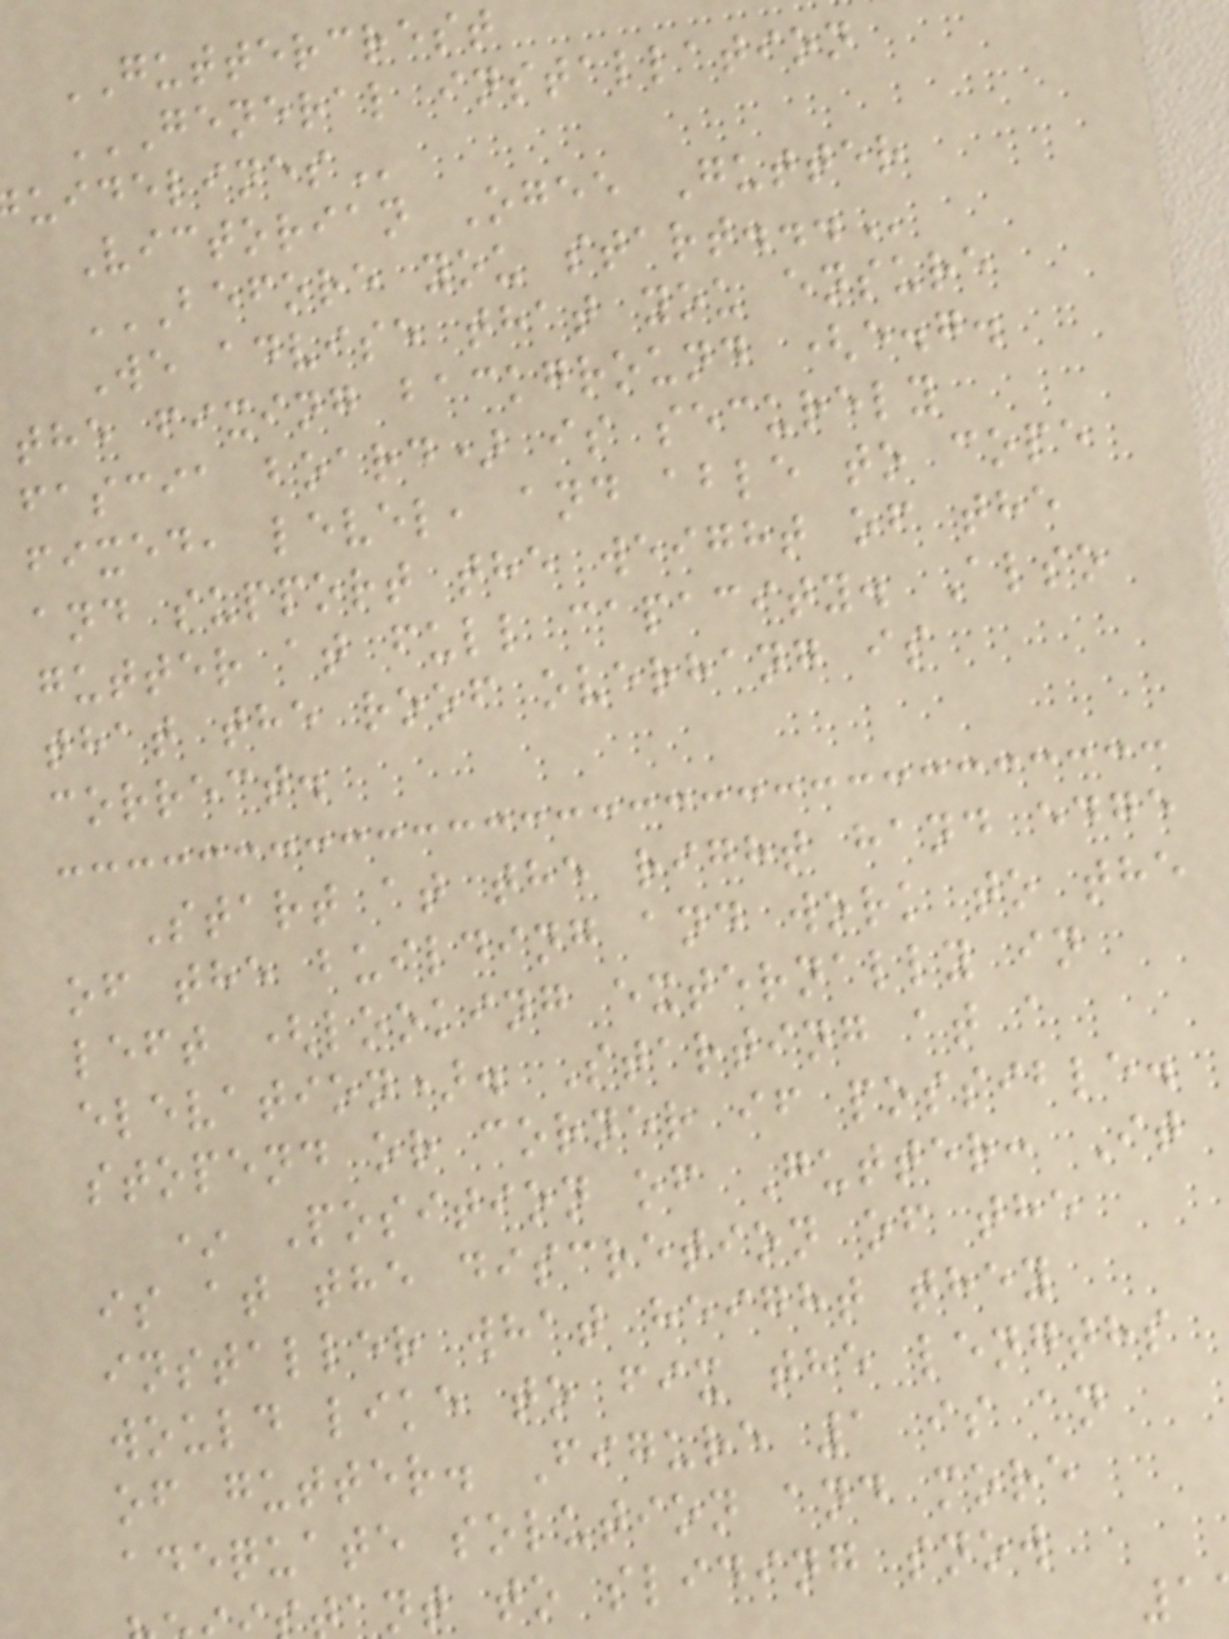GUTTERCREST
GENERAL INSTALLATION
Victorian Ogee Gutter
BEFORE YOU START...
We advise that you ensure
the fixing background (e.g.
fascia board) is securely
fixed, level, and able to cope
and support the weight of the
gutter at full capacity. Also
that the roof overhang is
correct.
Start at the right hand edge
of the building and work to the
left (looking externally in
elevation). Starting at a
stopend or corner if possible.
* Position of Gutter: It
is at the discretion of the
installer what height they
would like to fix the lengths
of gutter. Figure 1 is an
adequate solution and more
ant to sliding snow
